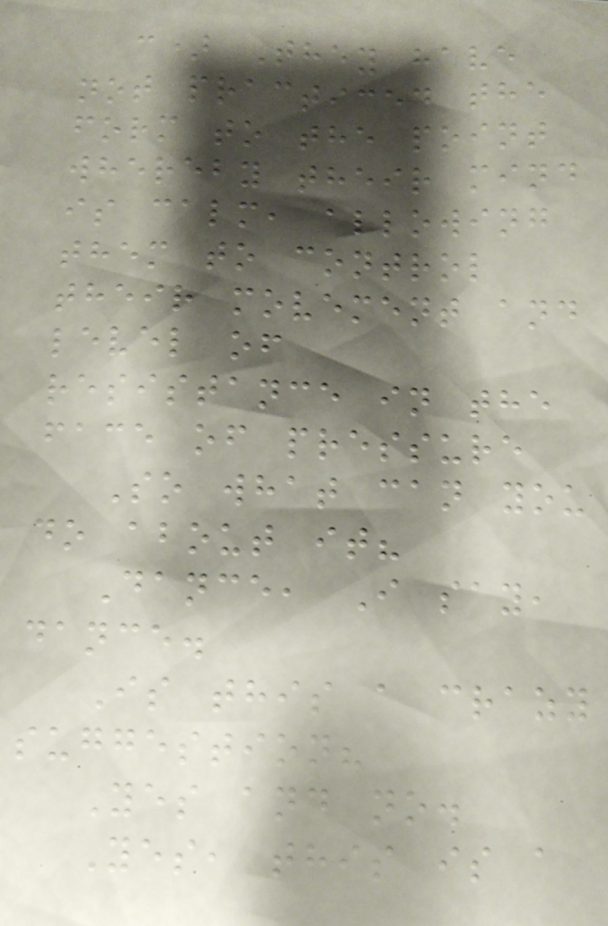c) They have
not practiced the
form to the point
whereby their mind
is calm, allowing
them to control
their movement and
level of
resistance in the
face of pressure
So what can you
do about it?
Dance, I say,
dance.
Is this a crazy
suggestion?
Yes and no.
Yes, this is a
